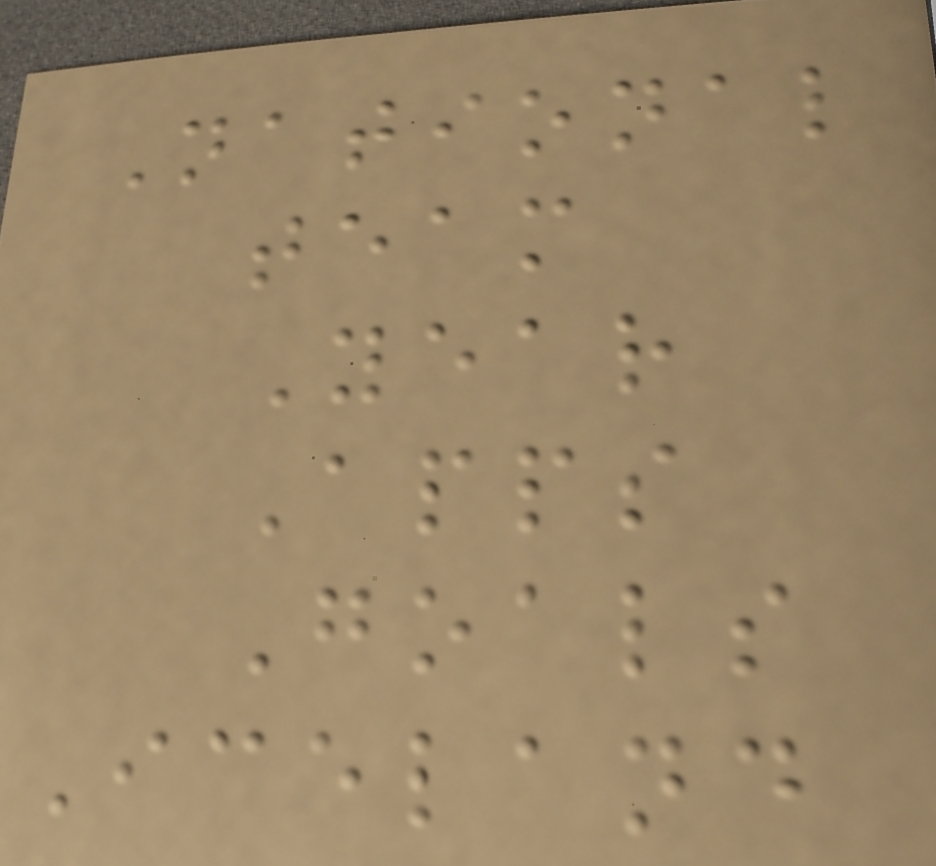National
team
Year
Apps
Goals
Iceland
